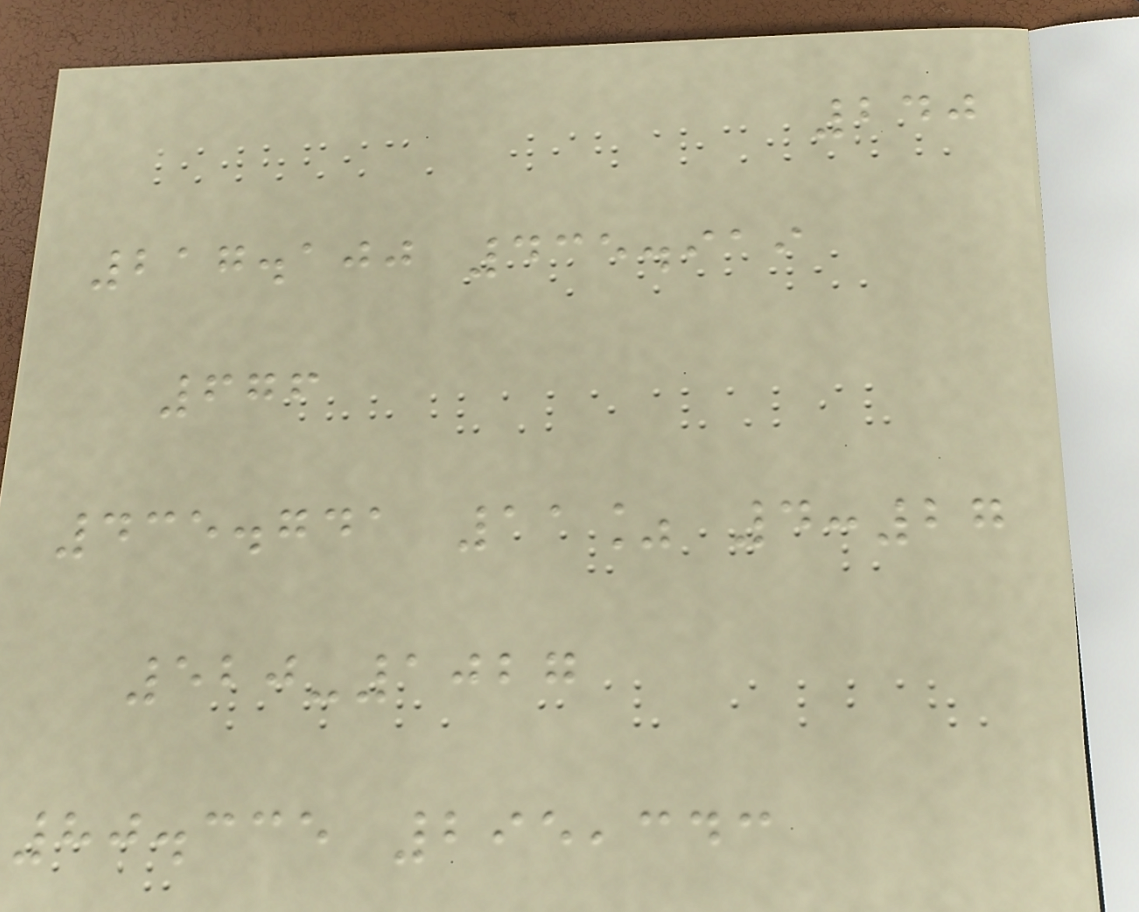240
217.100 435.919
676
435.741 11% 4:27
520-1027
80.335 295,343
